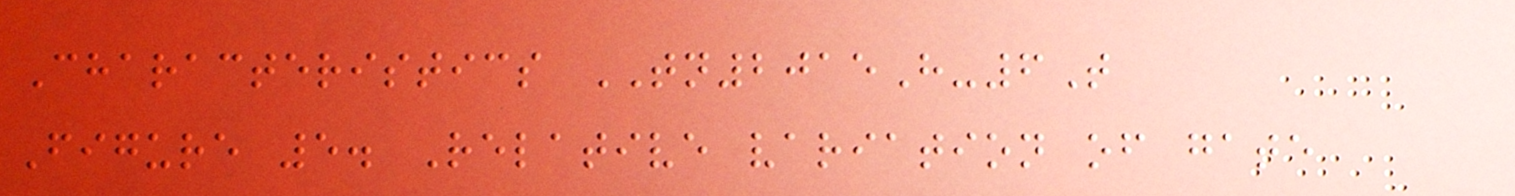Characteristics TN2015H-6T
Figure 5. Relative variation of gate
